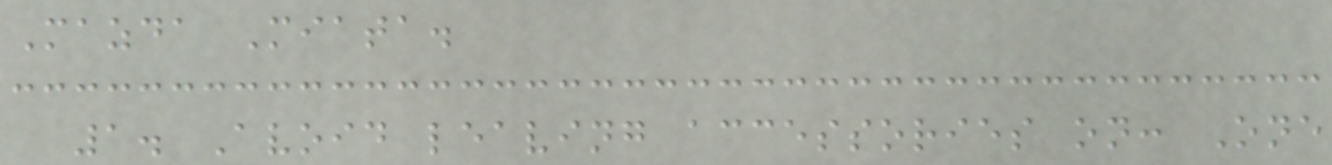Mazda Miata.
1. Avoid leaving accessories on: One
